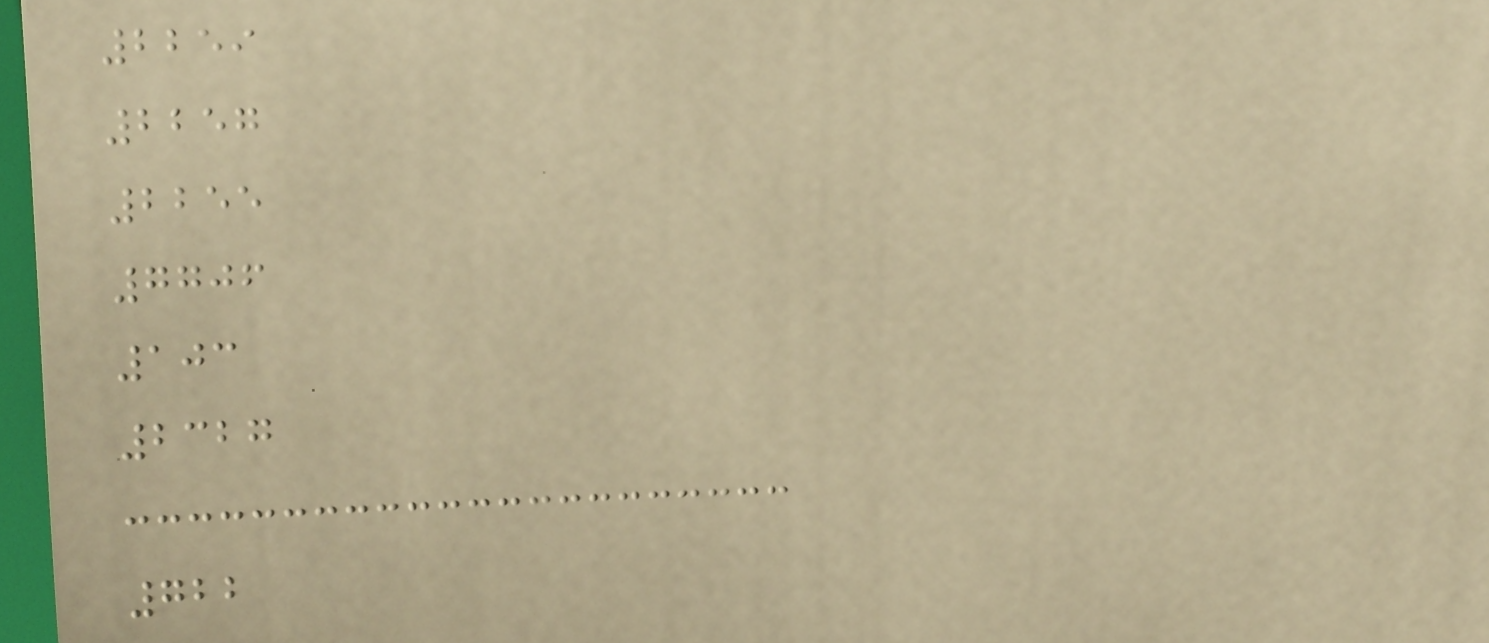2259
2257
2255
7706
103
2327
722
